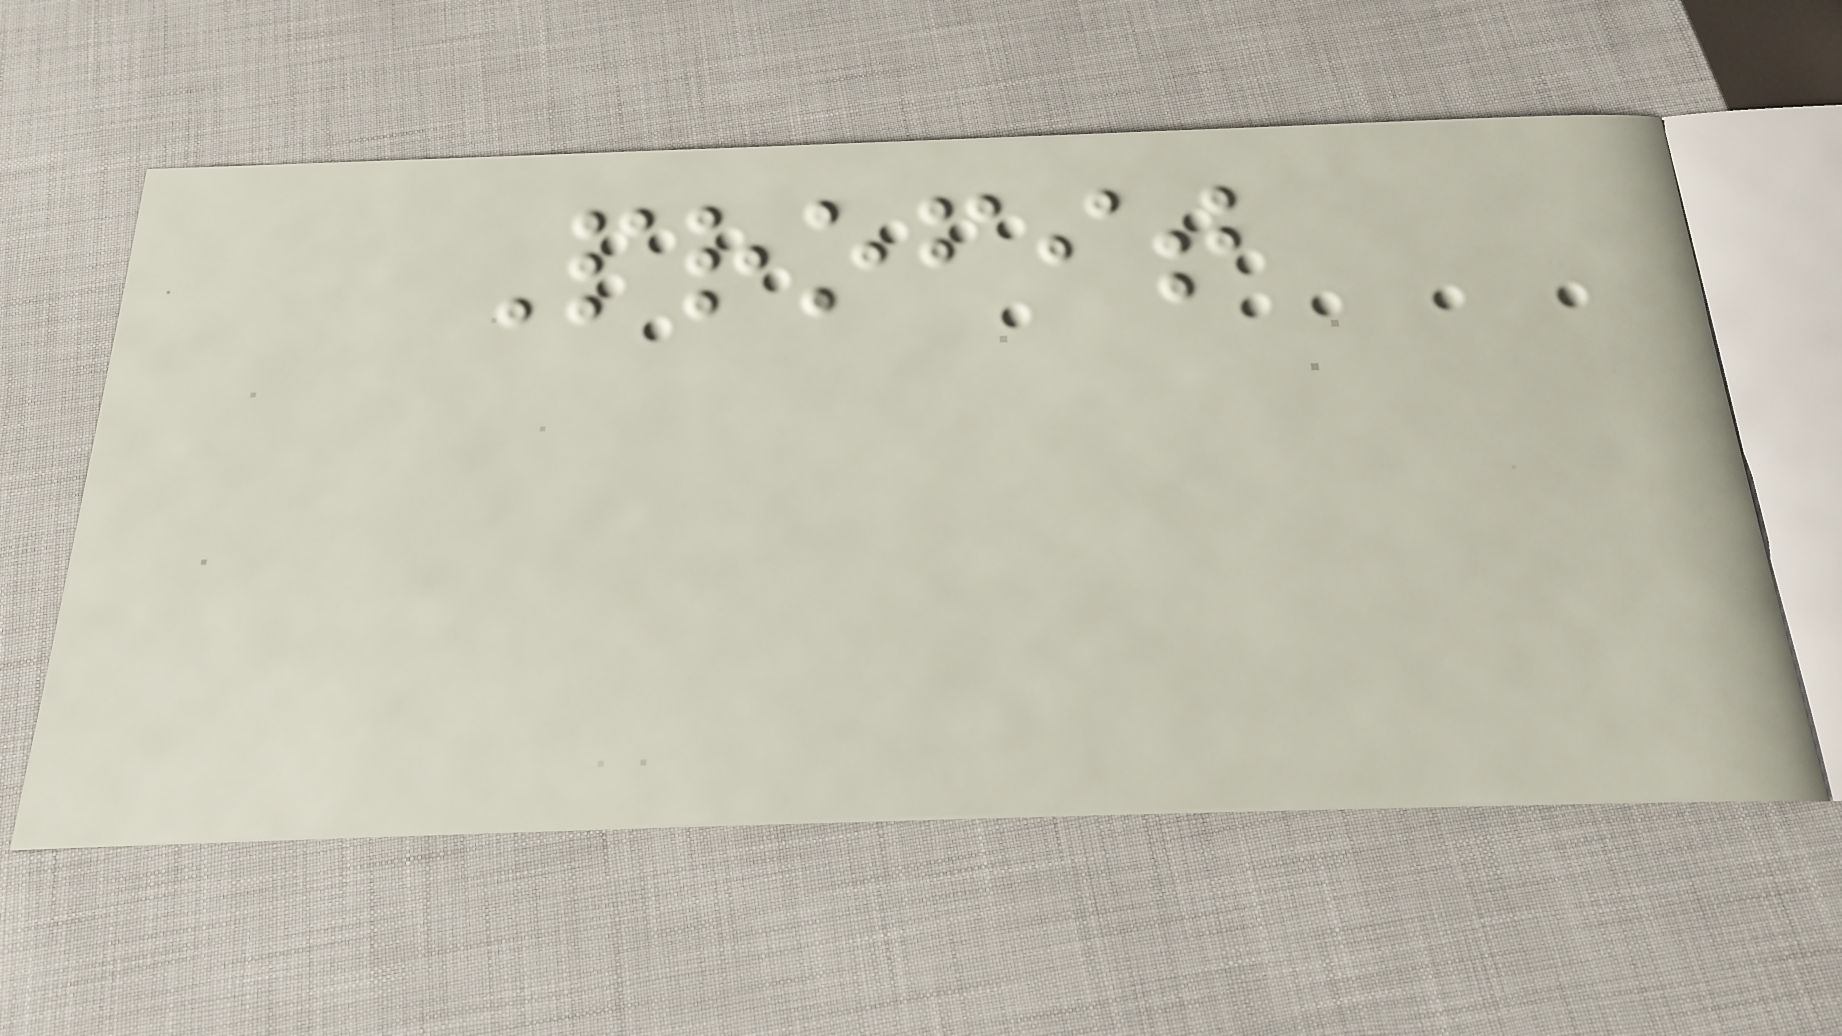Profit
